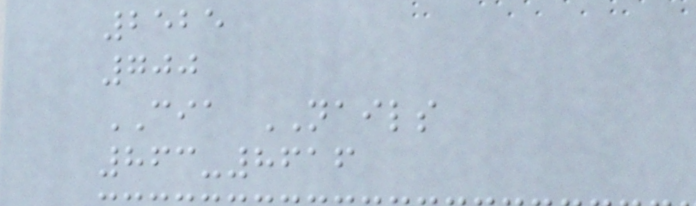2525
700
CIA NAILS
863-8616
